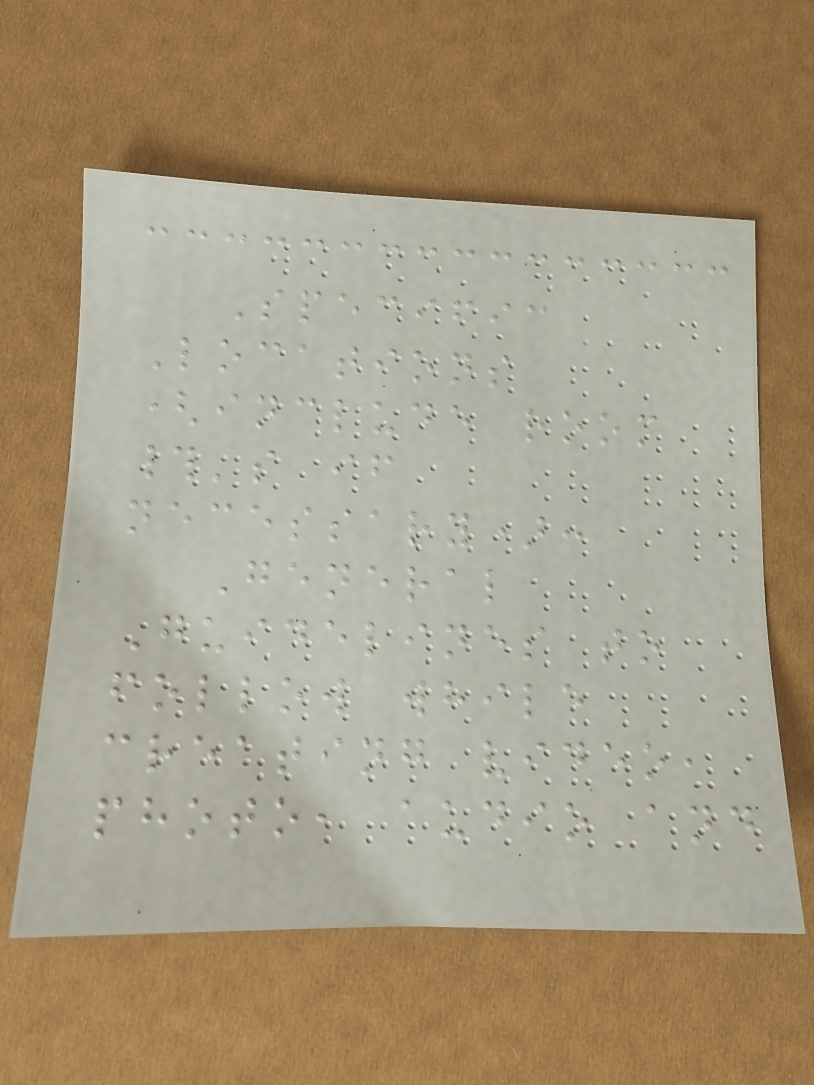Specific
Locations
(include room
#'s if
necessary):
General
Guidelines to
follow while
creating video,
photo, audio and
